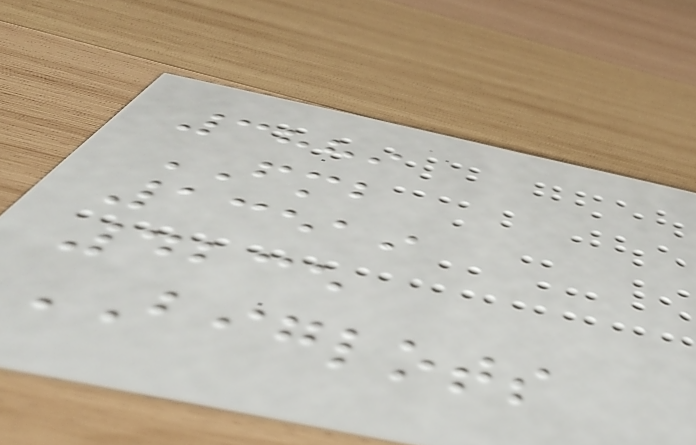3889
FMB
13519
4235
BIGLOTS
